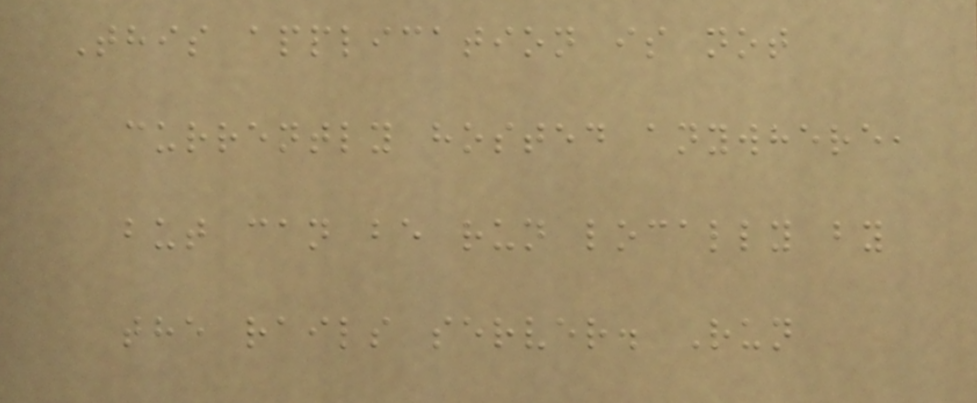This application is not
currently hosted anywhere,
but can be run locally by
the rails server. Run
